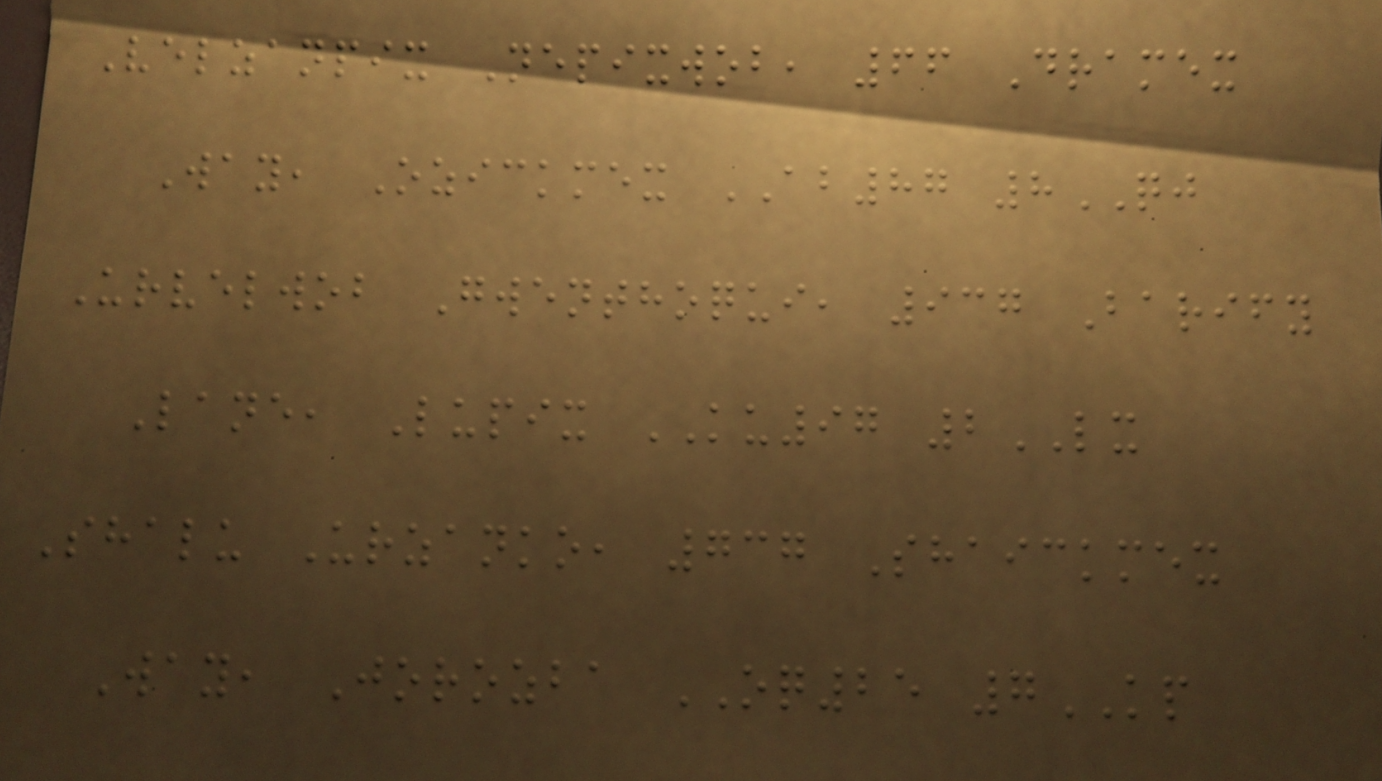Velzanpix Nepixwob, 66 Dramex
Way, Ozickmex AB87 8QJ
Urvelwob Gwenthoqui, 937 Barify
Lane, Lupix KU97 2LX
Shalu Urzanko, 737 Shaickmex
Way, Jorozba OQ25 7KP
